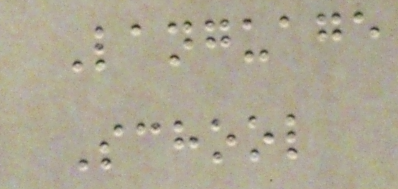Language
School
